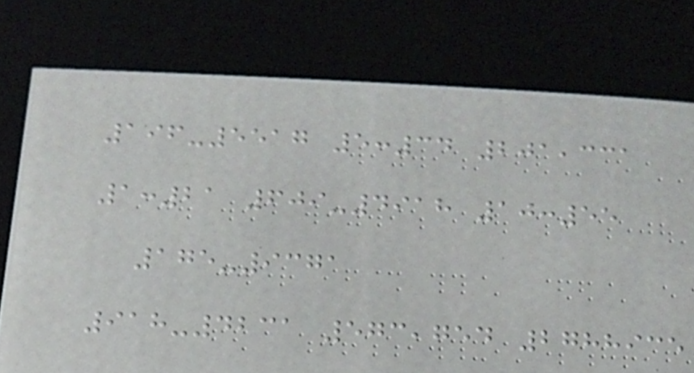196-5517 5:34 201,331
1:21 609-4918 10:55
175-9371
918-4231 573,754 2788935
